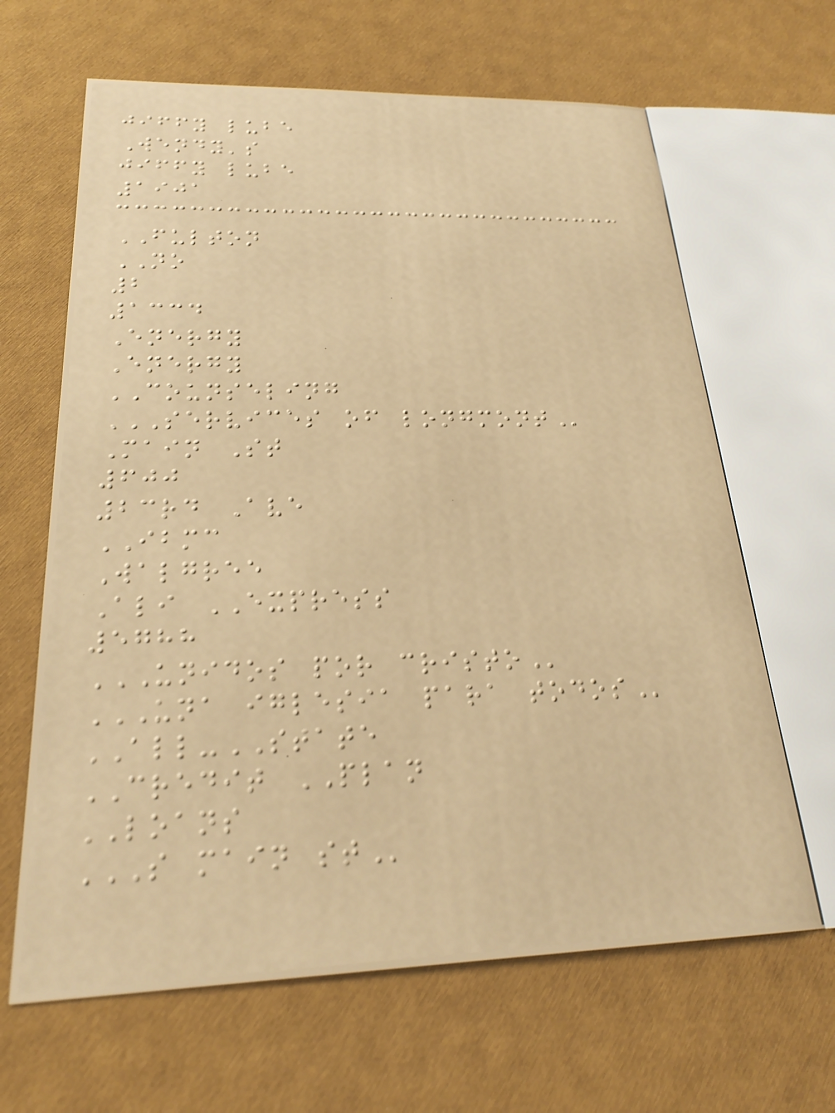jiffy lube
Wendy's
jiffy lube
1901
FULTON
NO
2
1334
Energy
Energy
COUNSELING
SERVICES OF LONGMONT
Main St
600
23rd Ave
IBMC
Walgree
Ali EXPRESS
5788
UNIDOS POR CRISTO
UNA IGLESIA PARA TODOS
ALL-STATE
CREDIT PLAN
LOANS
S MAIN ST
